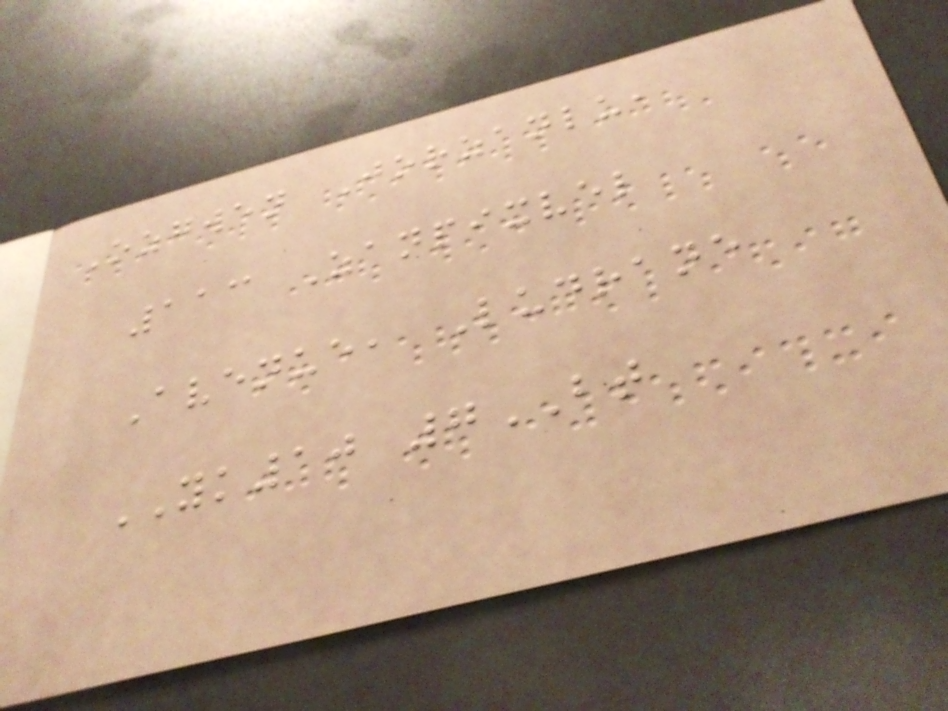Ozgwen Jorzanlu,
113 Zanpixvel
Avenue, Ludrane
YK10 7BT
